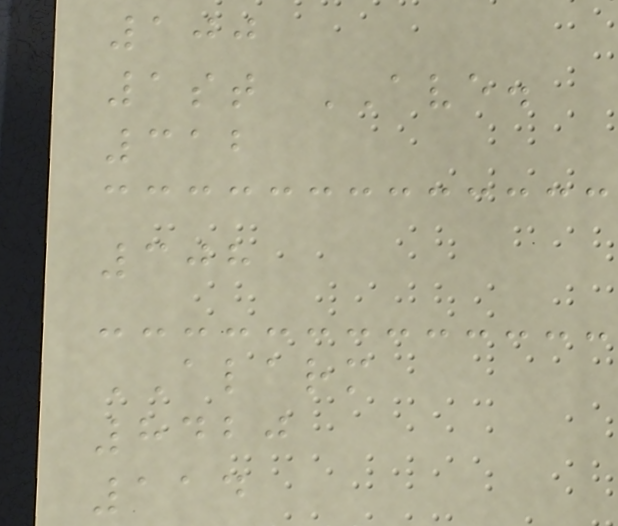100
1st AVE.
312
308
ALARM
8420
114
